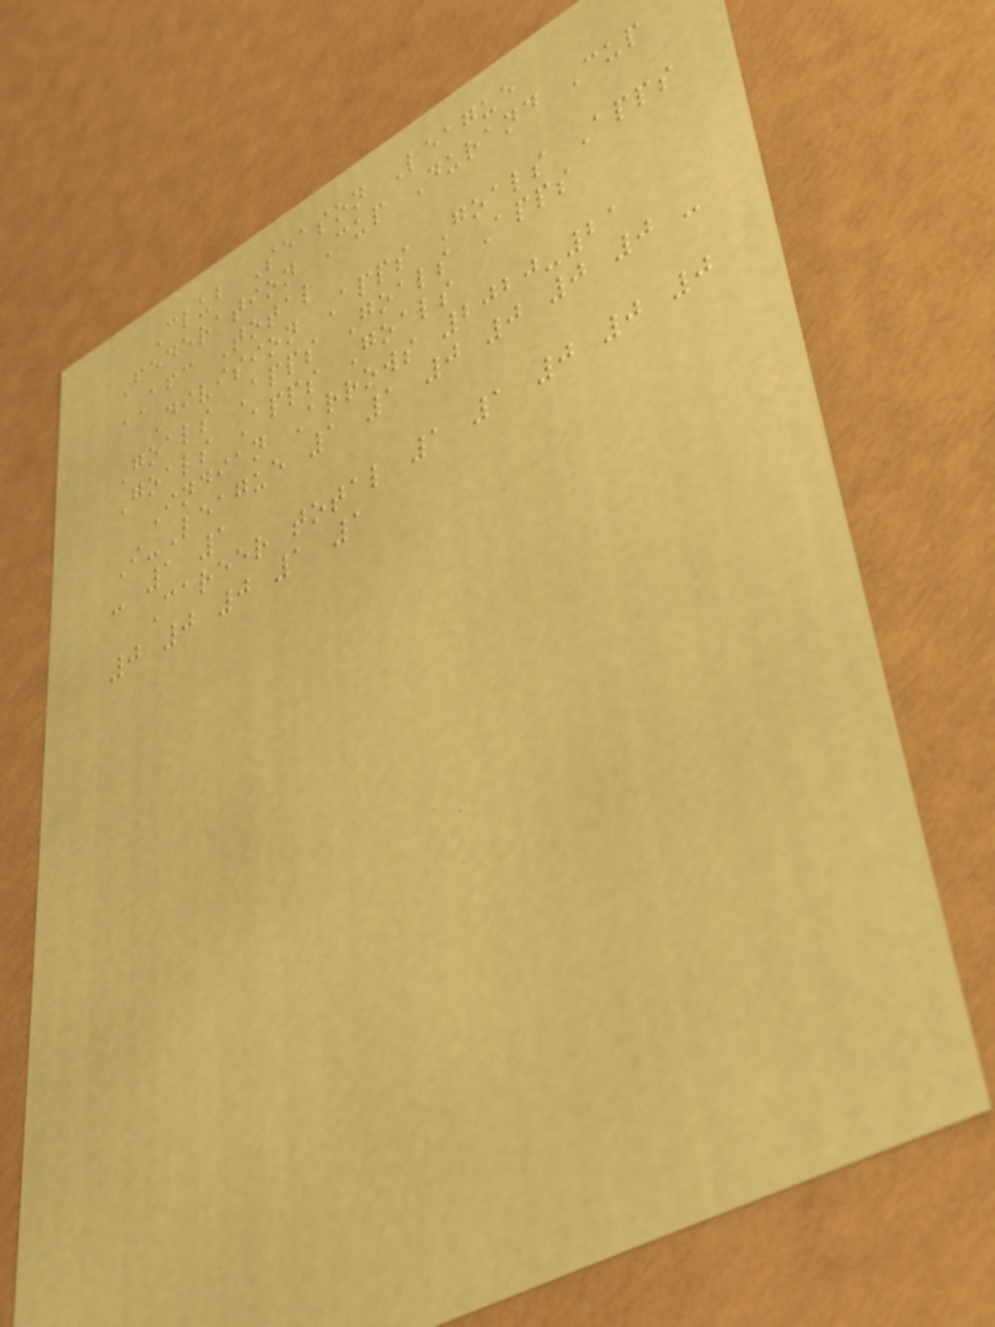Club Season League
Federation Cup Durand Cup
AFC Total
Division Apps Goals Apps
Goals Apps Goals Apps
Goals Apps Goals
Indian Arrows 2020-21
I-League 1 1 0 0 0 0 -
- 1 1
Career total 1 1 0 0 0
0 0 0 1 1
